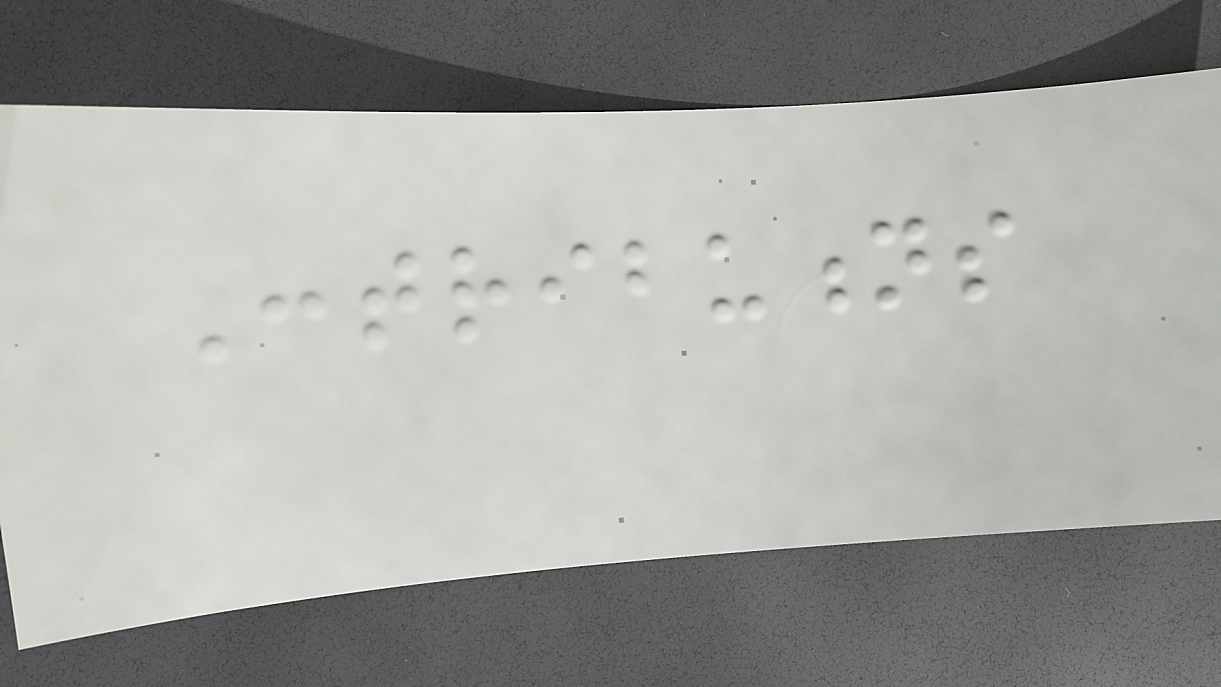Contributions
